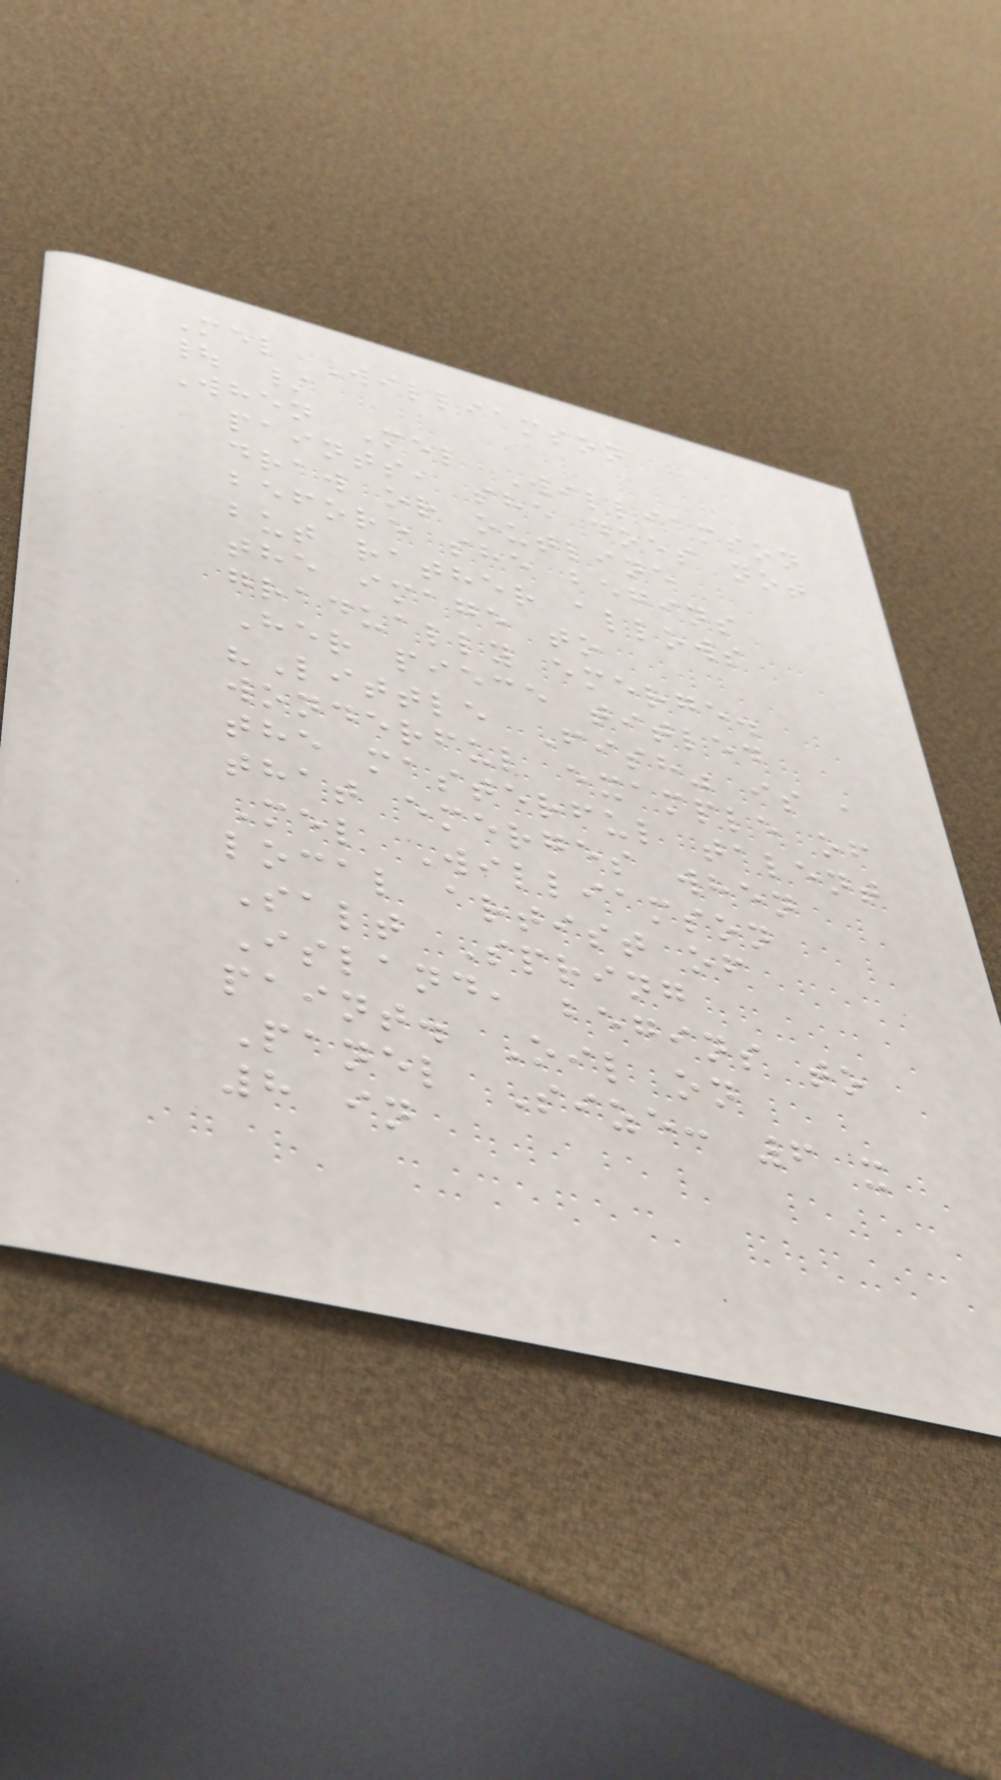Mel Williamson
| /
When Mel Williamson
paints, she does not
draw or outline
before she begins
but rather allows
the image to
gradually emerge.
Her piece titled
"Little Fish" is a
wonderful example of
the masterful talent
that emerges when
Mel Williamson
local artist of
Salt Spring
Island, begins to
paint. Oil on
Panel Size: 6 x
8 in
